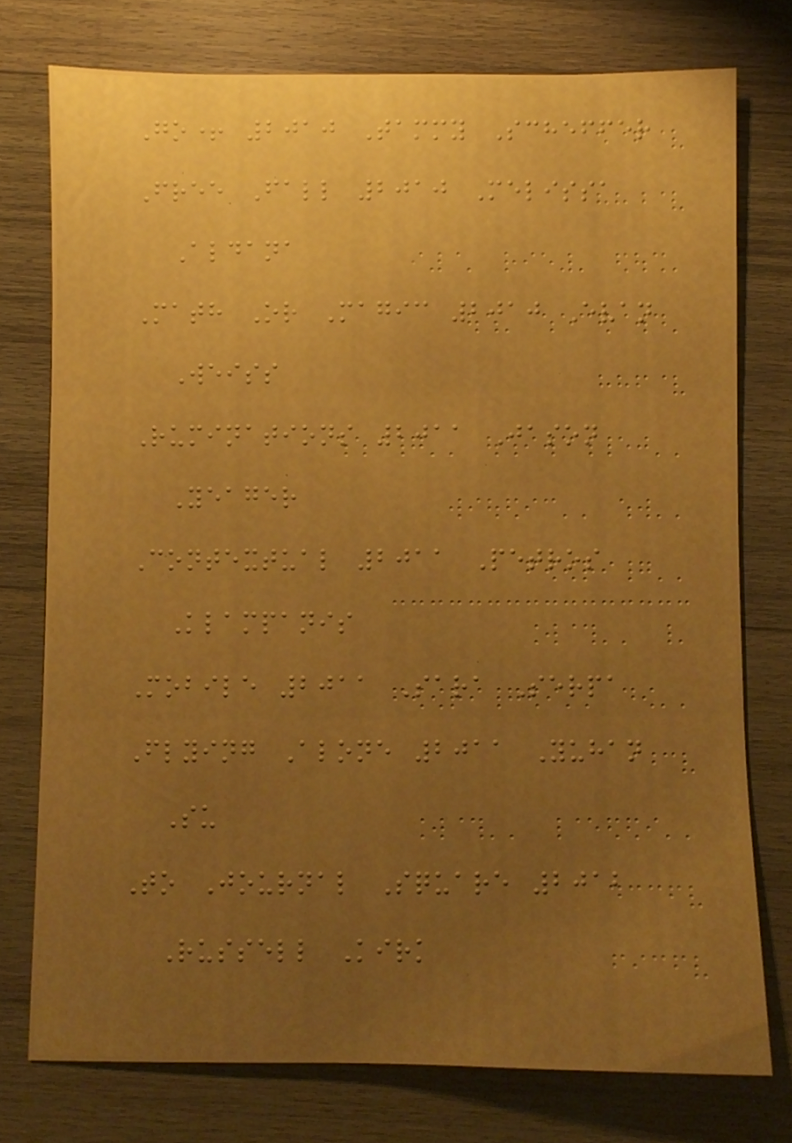Go+ 2010 Tammy Scheffer
Free Fall 2010 Melissa
Aldana
Math Or Magic 2010 Evan
Weiss
Ruminations 2011 Jason
Yeager
Contextual 2011 Petros
Klampanis
Mobile 2011 Sara Serpa
Flying Alone 2011 Yuhan
Su
To Journal Square 2012
Russell Kirk
